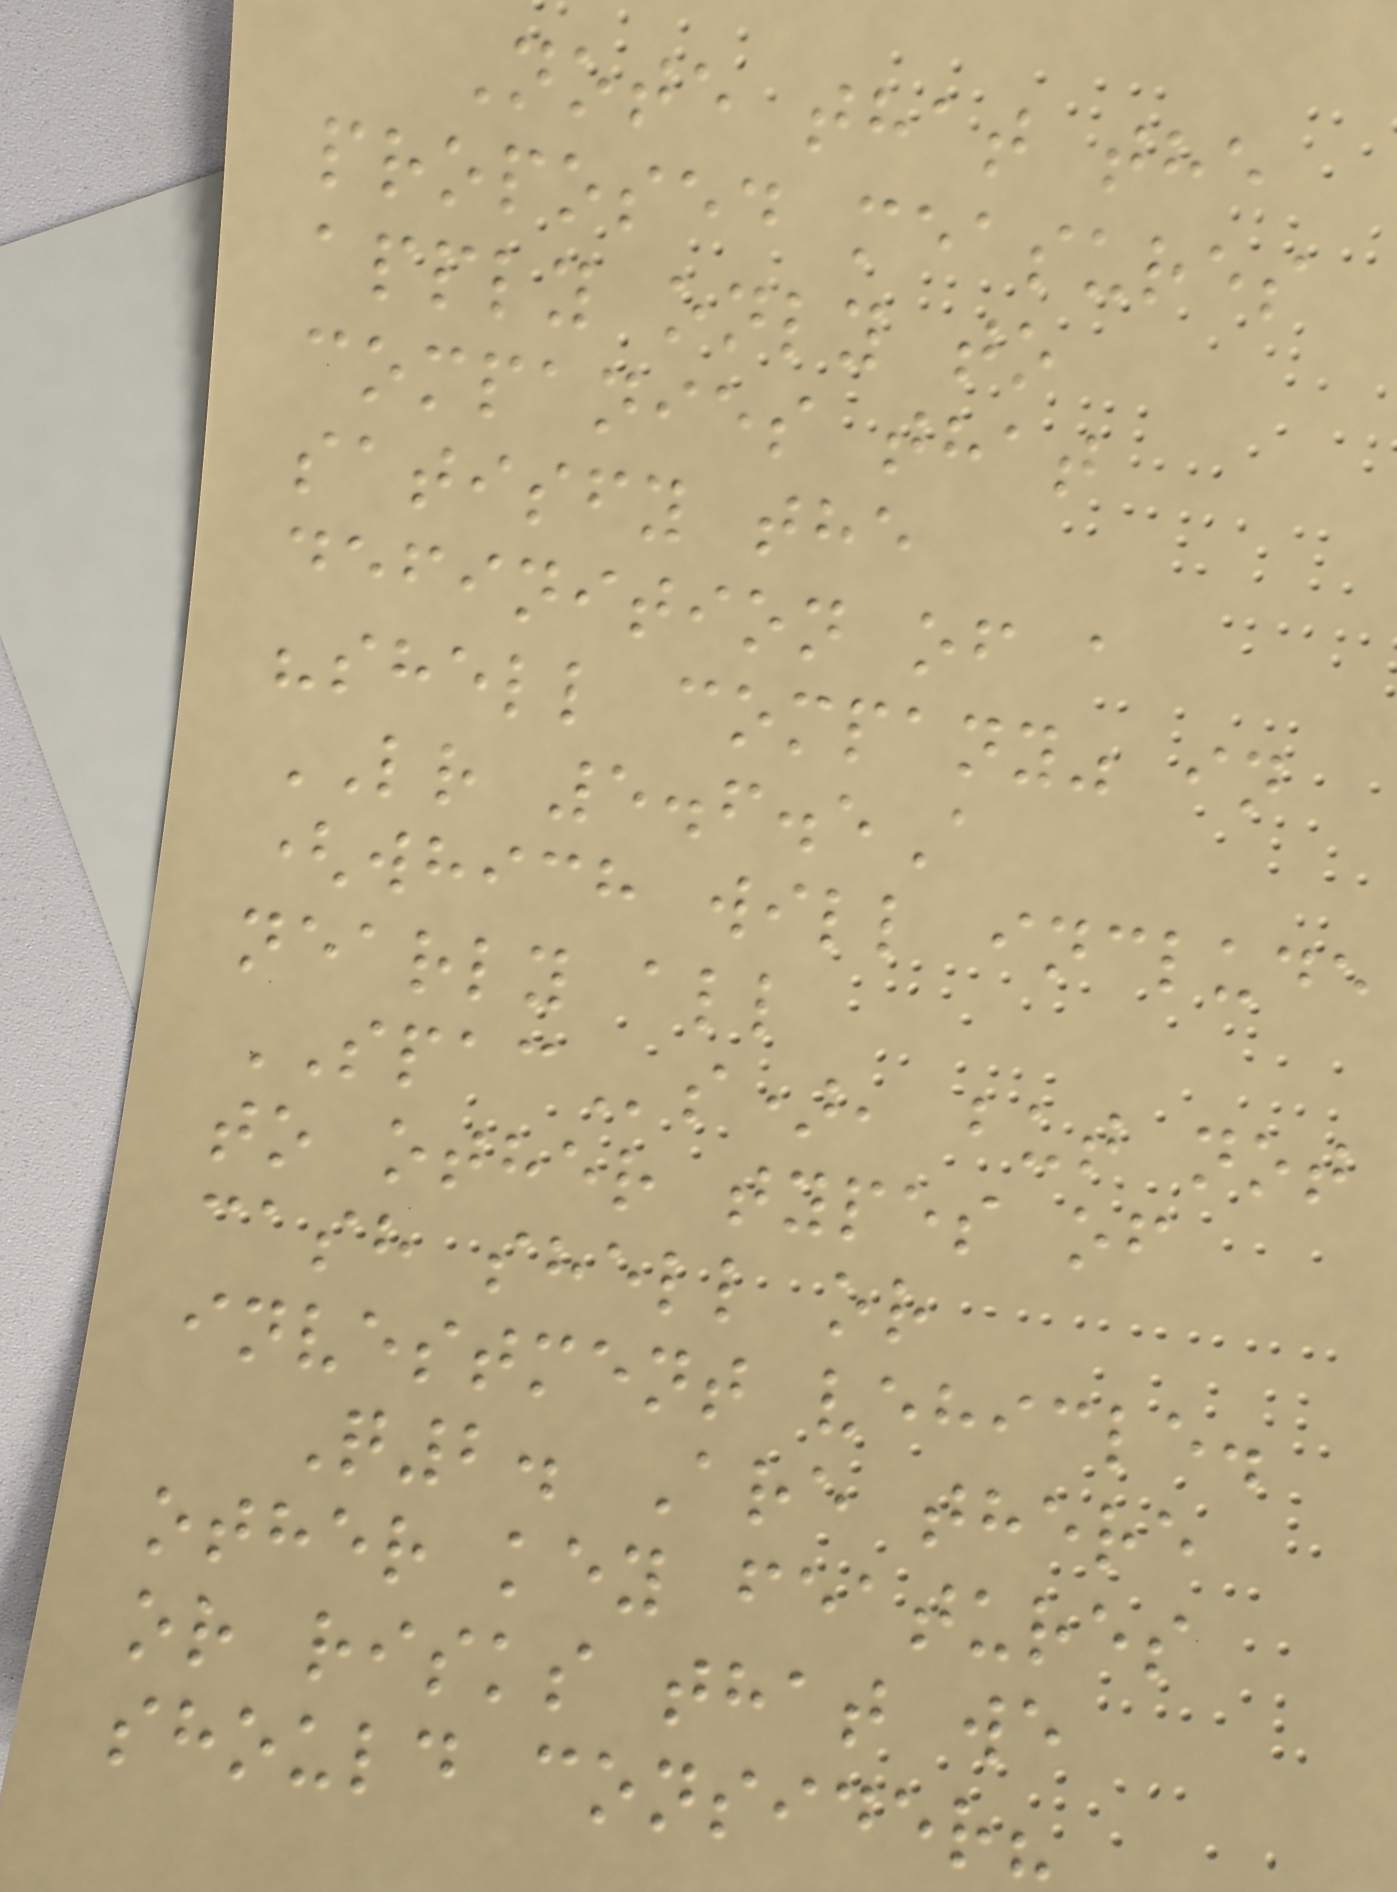Note that the
proposed measures
apply only to
companies that
satisfy the
definition of a
"shell company" in
LR 5.6.5A
(which will include
nearly all
SPACs), but not
to other types of
cash shell or
investment vehicle.
Q2. Are there
other key features
or risks that we
should consider?
